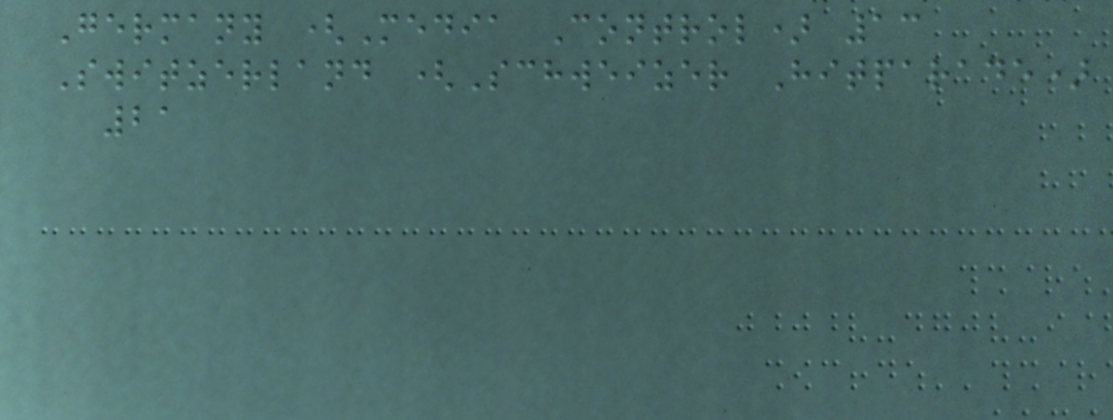Germany (Media Control) 13
Switzerland (Schweizer Hitparade)
21
